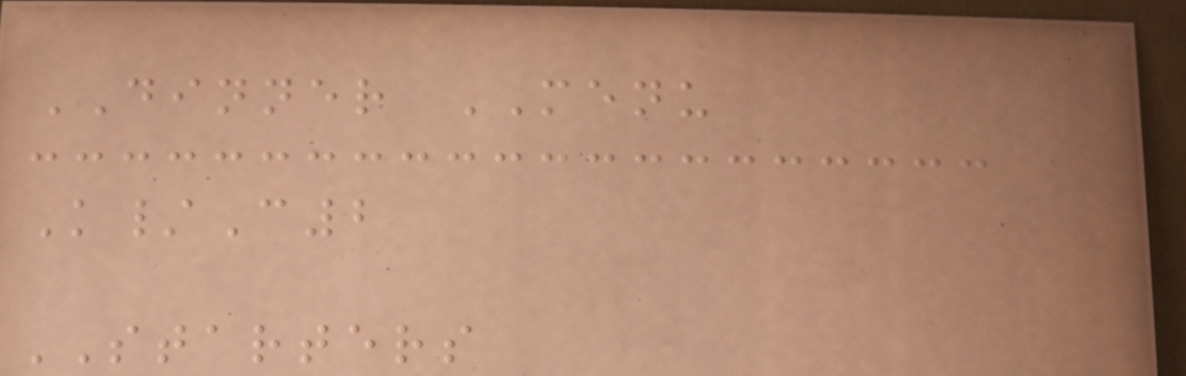DINNER MENU
K/C2
STARTERS
